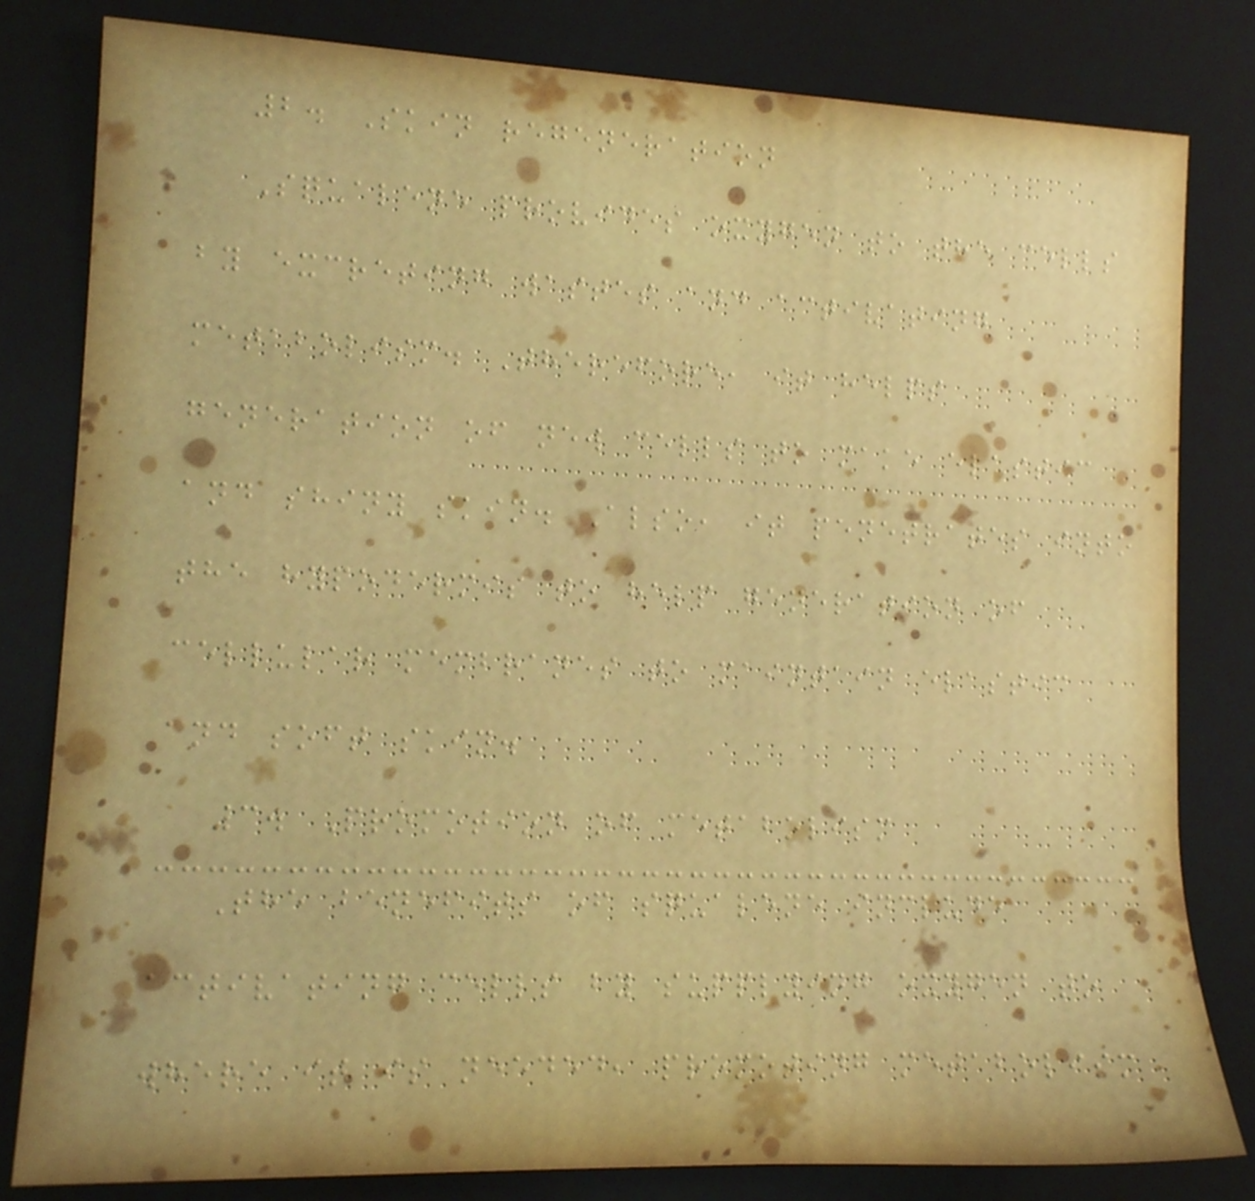2. Skin regeneration
Squalene provides oxygen to the cells
by excreting wastes and activating
metabolism. Therefore, it helps
generation of new cells to make elastic
and shiny skin. Also, it penetrates into
the hypodermis to help generation of
cellular membranes to maintain elastic
and soft skin.
3. Promotion of metabolism
The benefits of squalene include
activating cells by supplying oxygen to
where it is needed, promoting metabolism
